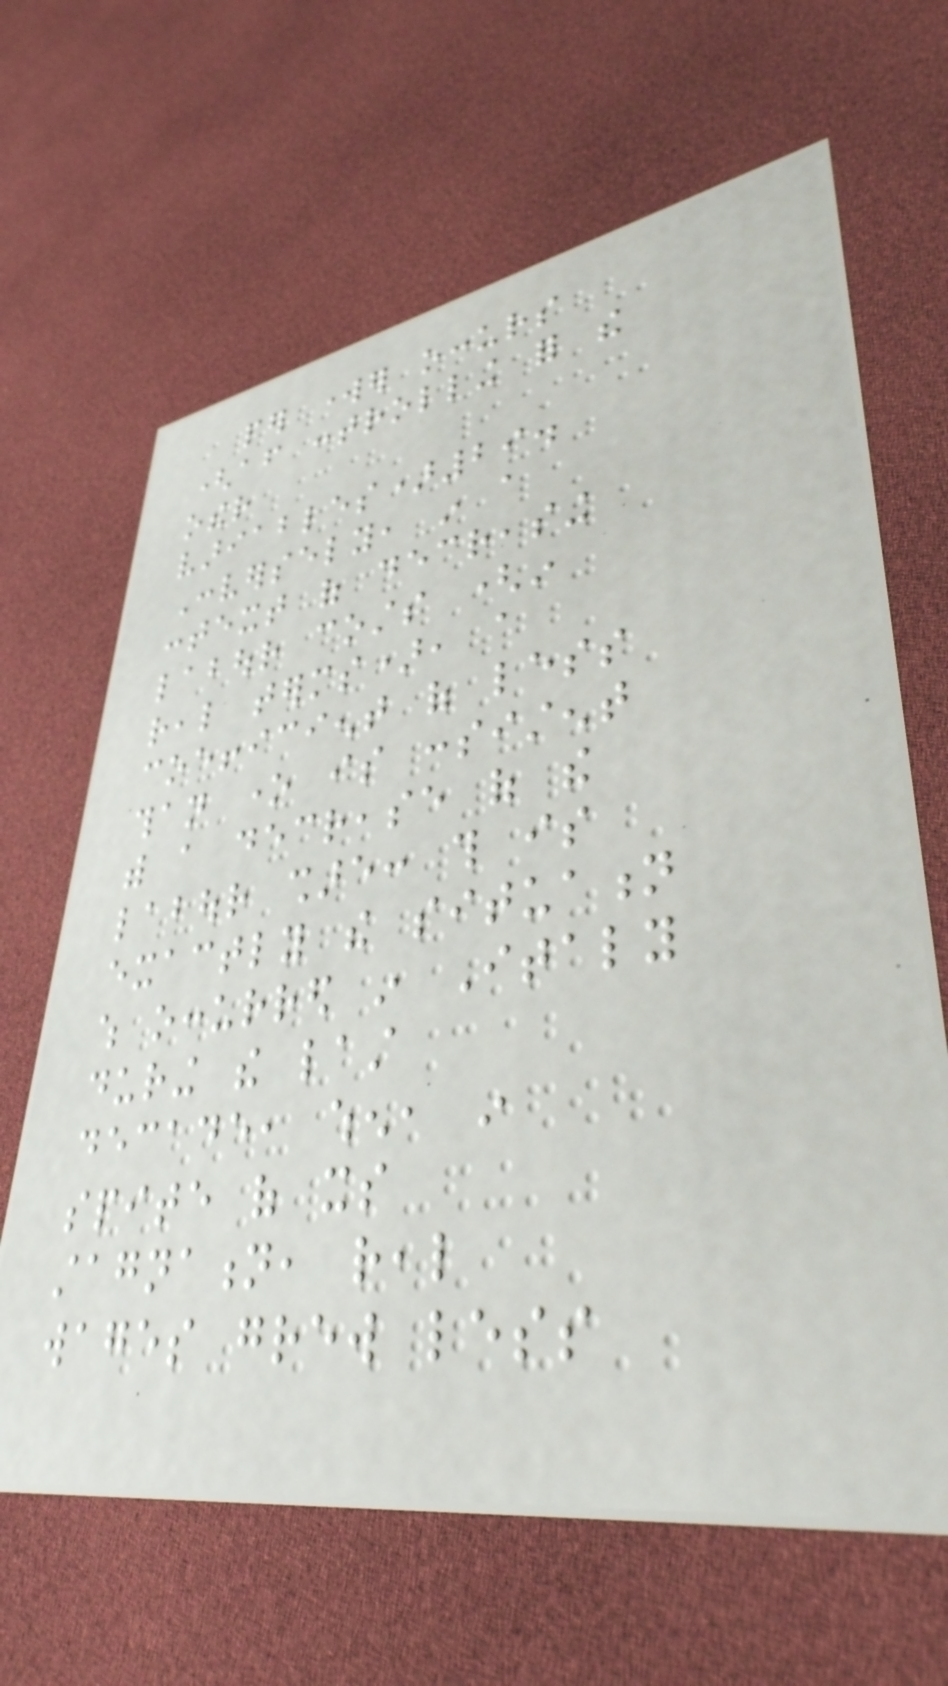per worker occurs
(after controlling for the
other
variables)29.
Conversely, in a
context of decreasing
labour costs (in
real terms), a
coefficient of less
than one is consistent
with a decrease of the
labour share: this is
exactly the situation
which occurred in Italy
during the last
decade, when, in
spite of its
stagnation, real
wages grew less
